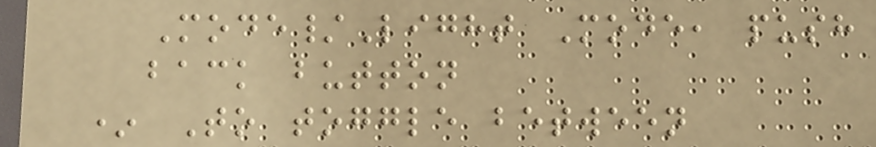Mode/Light Mode, push
back button
* To toggle between
